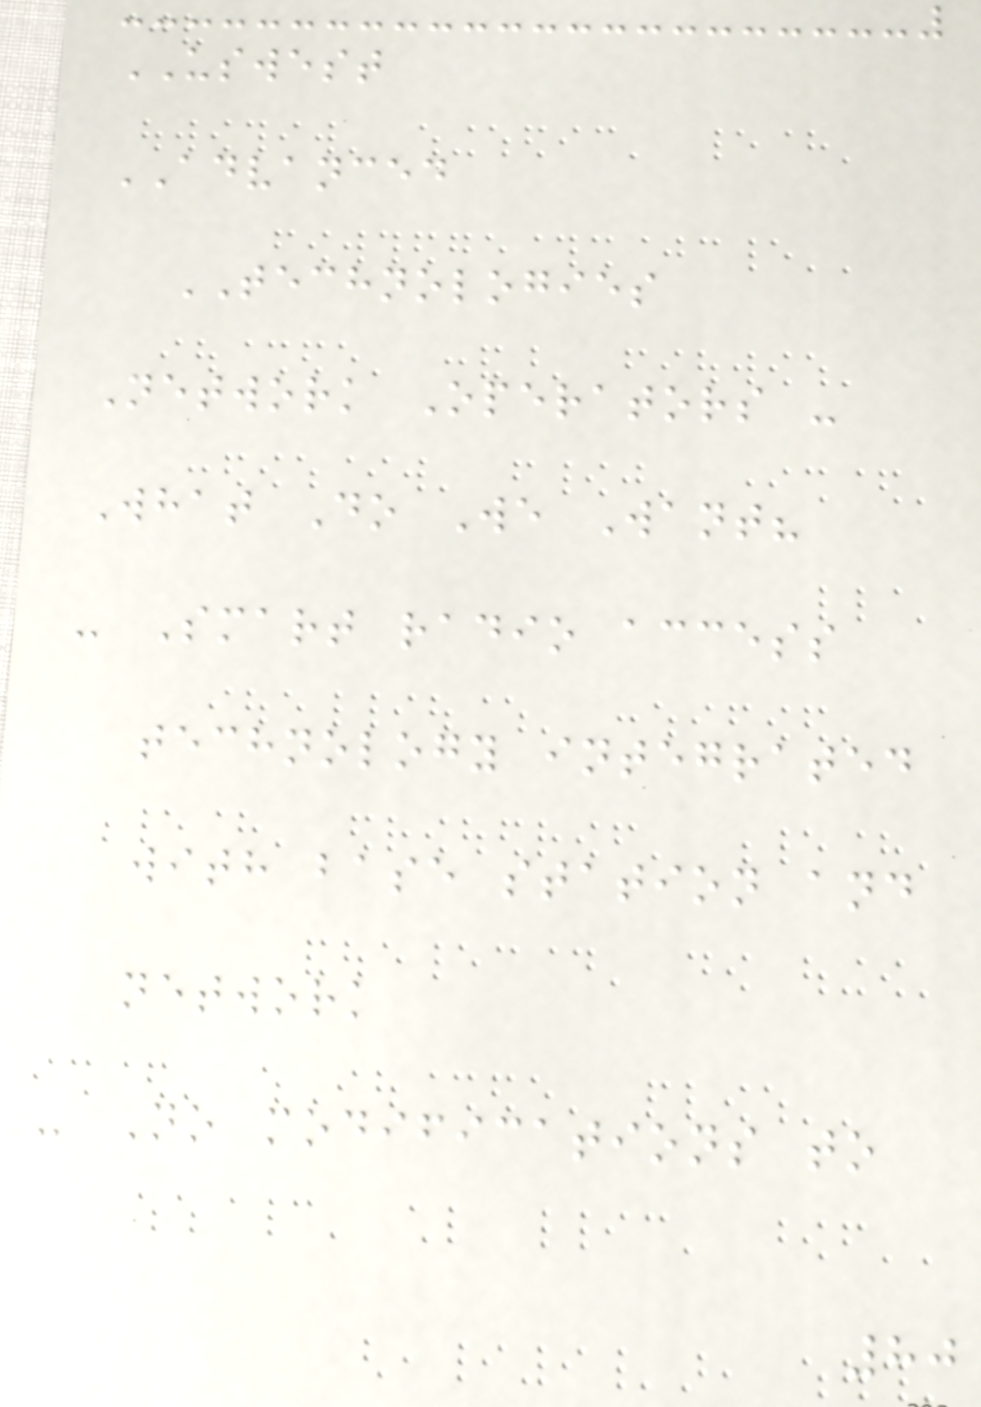USWEST
ADVANCED
TECHNOLOGIES
Network Operators -
What Do We Want?
- Smart radio access
technology integrated
with base station and
network
- No modifications to
80
